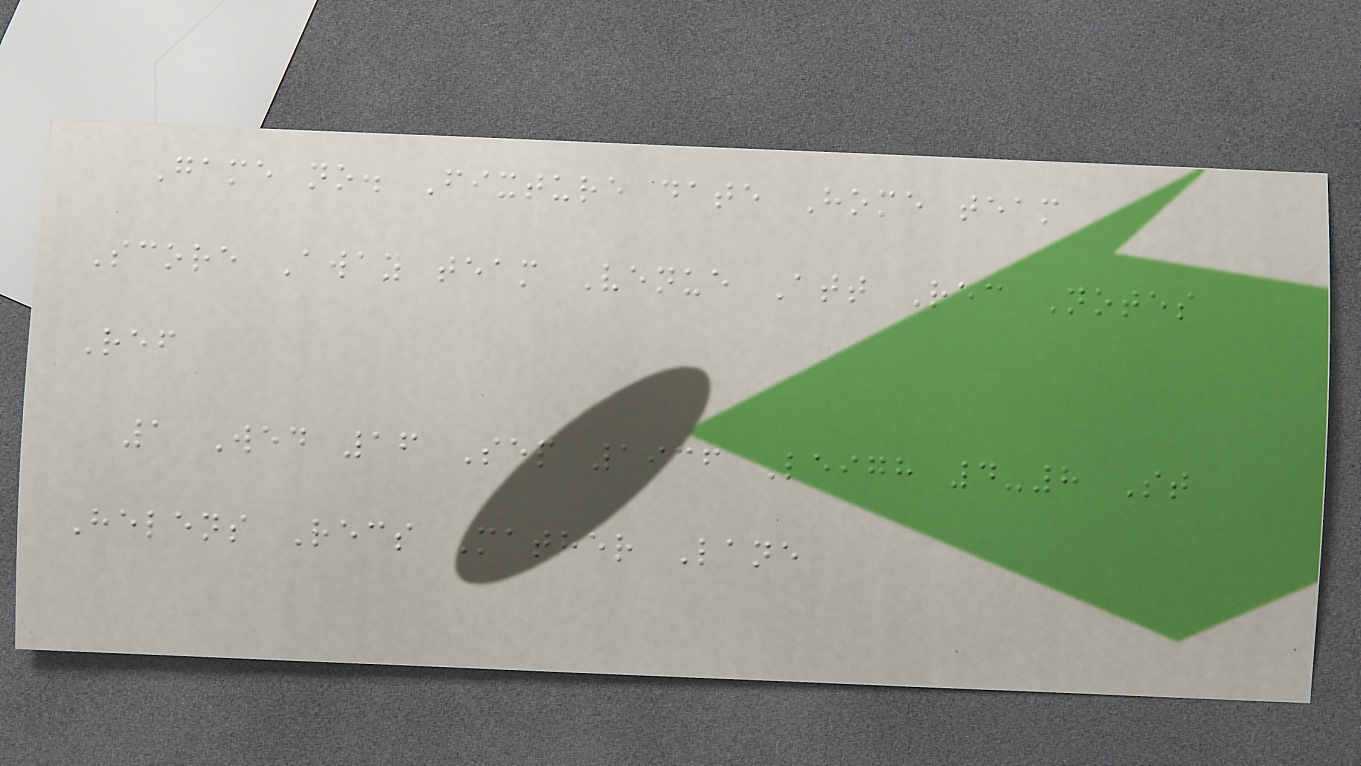Game no. Fixture date Home team
Score Away team Venue Att Rec Notes
Ref
1 Wed 16 Sep 1936 Leigh 4-8 St
Helens Recs Mather Lane
